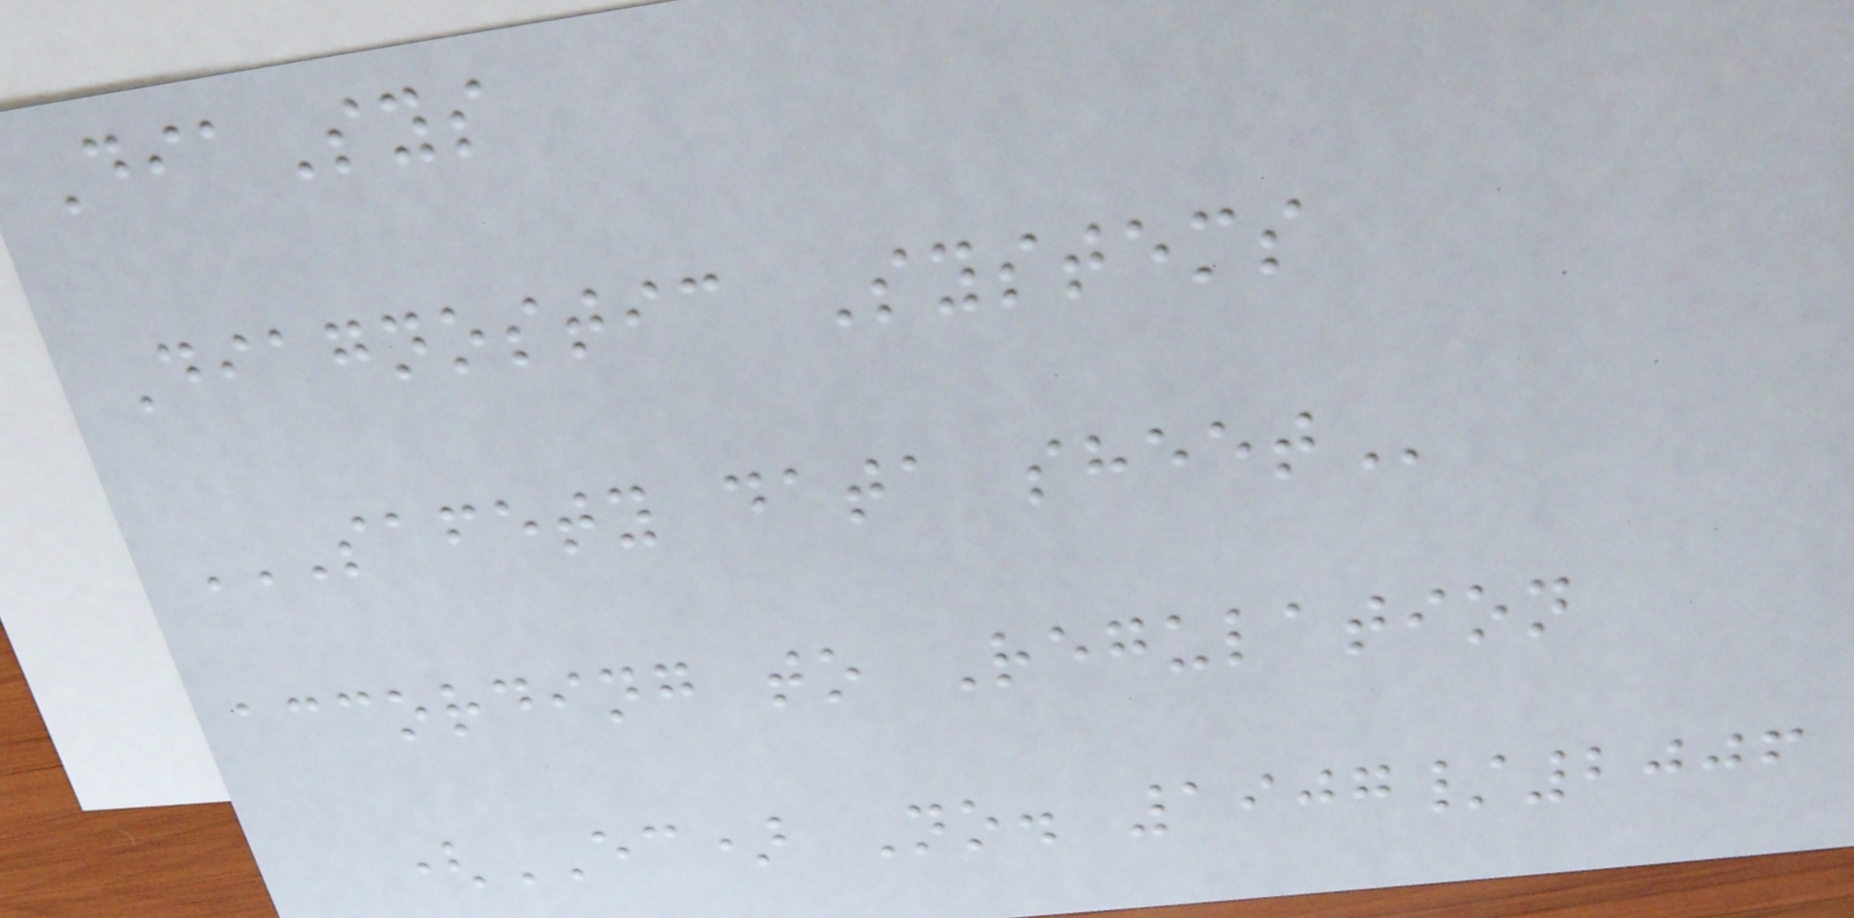DiaSys
Diagnostic Systems
SAFETY DATA SHEET
according to Regulation
(EC) No. 1907/2006
